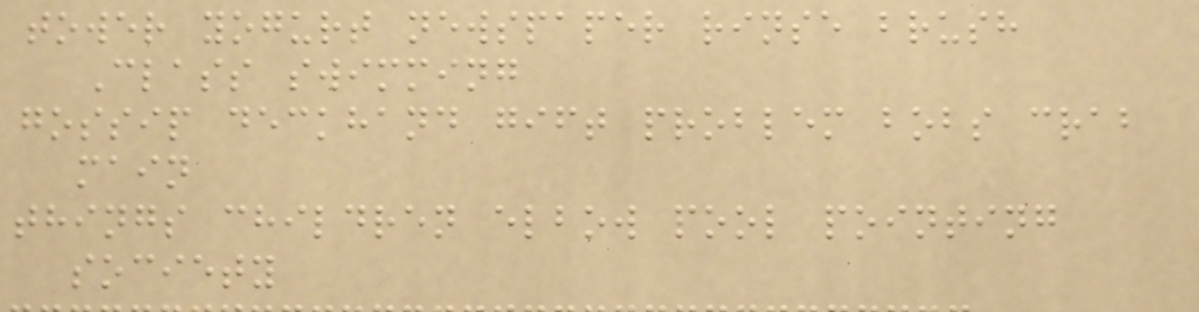tower yogurt newspaper rinse brush
Class swimming
gossip deckhand gift problem bobs crab
main
things children elbow pool pointing
society
